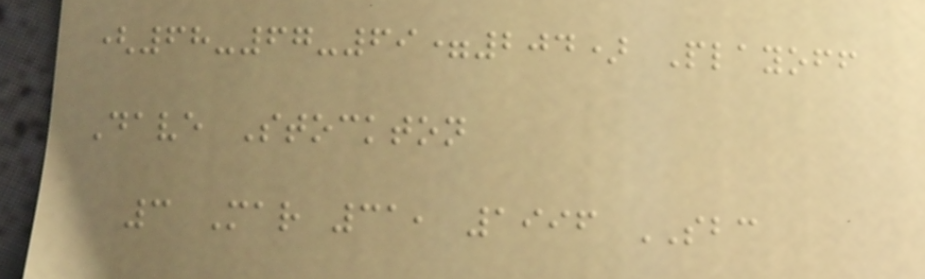(68-67-69=204) Playoff
Dave Stockton
3 Mar 31, 1996 SBC
